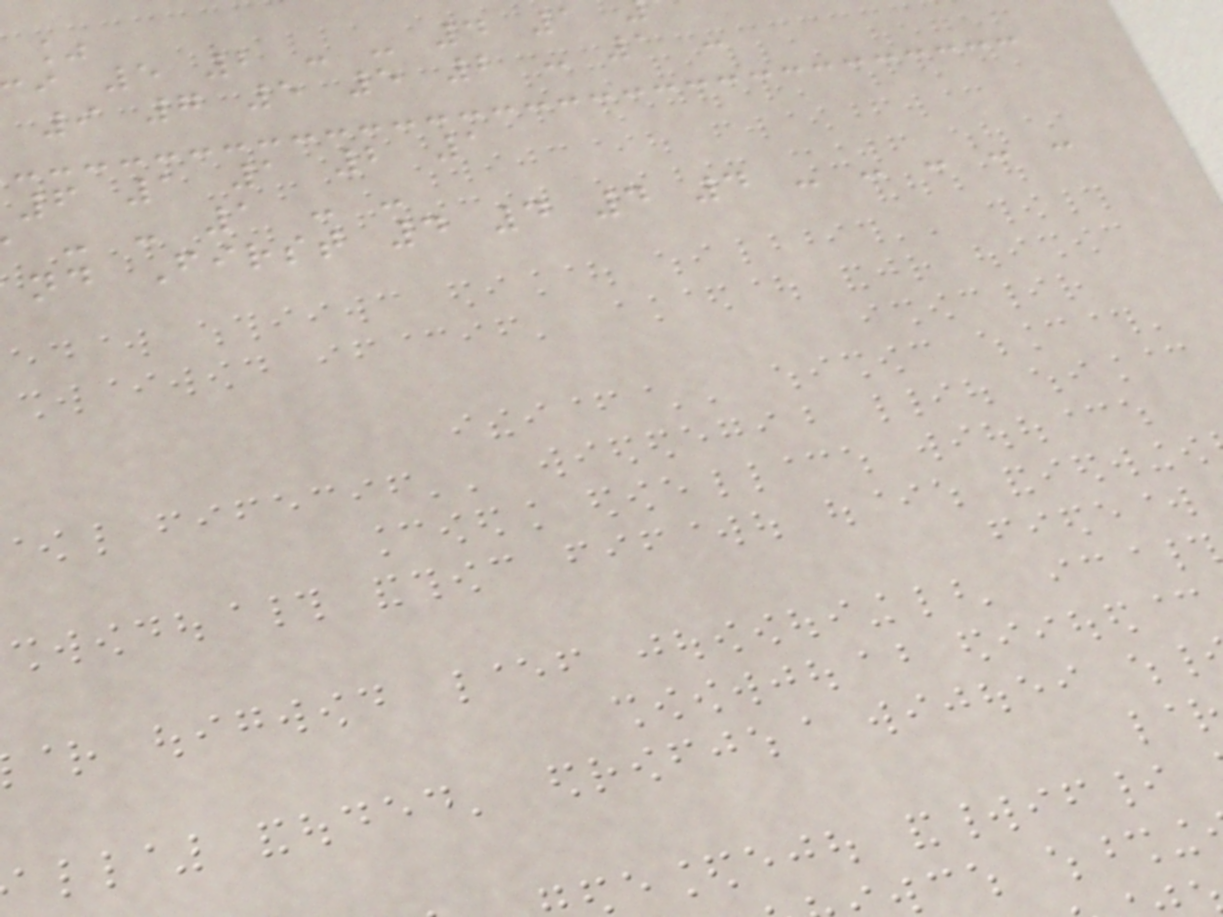i 5 2 - - 4 1
9 7 5 5 2 - 1 -
6 1 1 2 1
- - 1 - -
nd First 4 4 4 4 - - - - -
